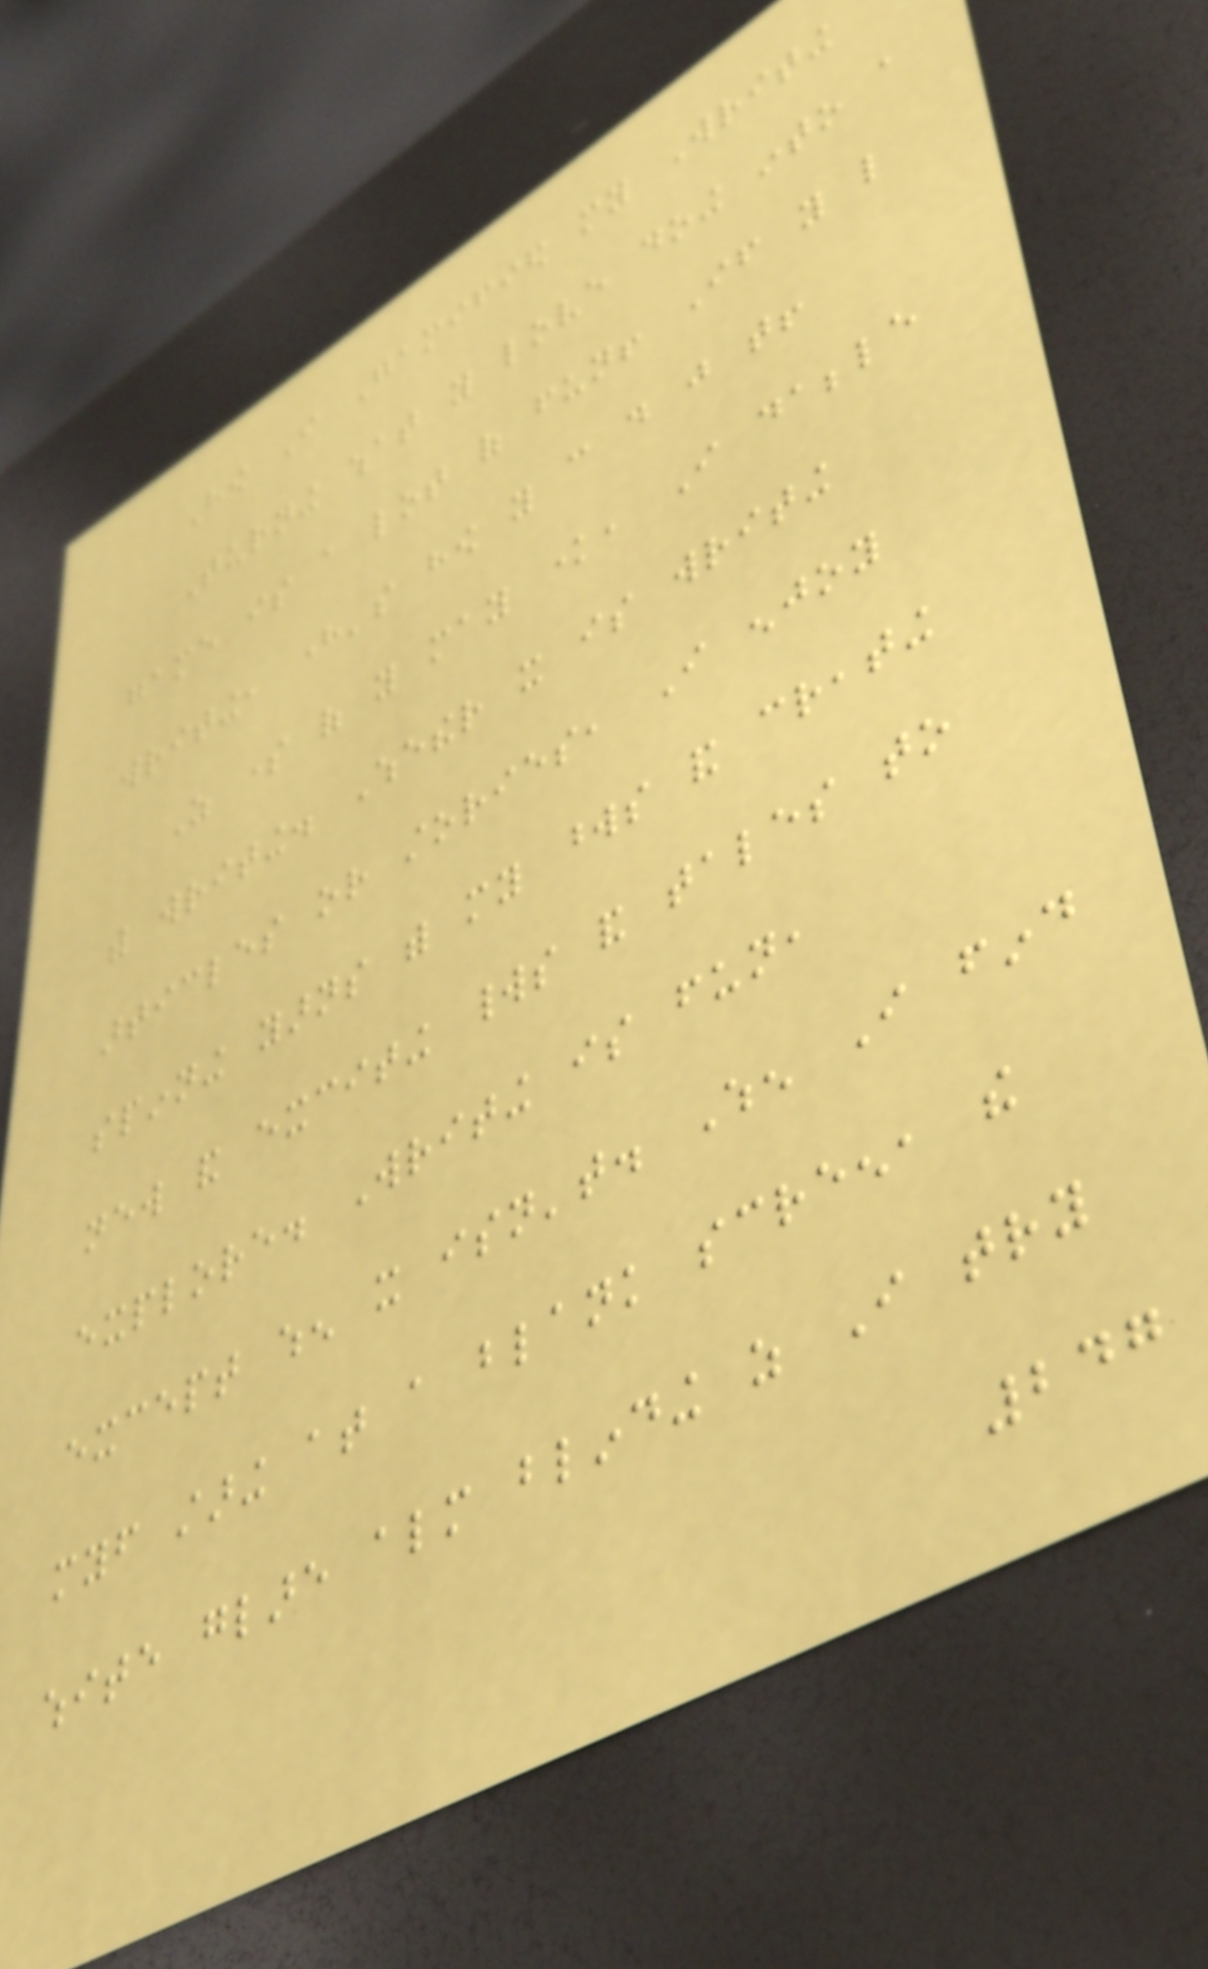How I Gamified my Writing
Turning what you love doing into a
game is a lot of fun! If you like
writing, here's how you can do just that!
As some of you may know, I dabble
with writing. Whether it is writing
articles or stories, I enjoy
spinning yarns with my words and creating
new and exciting worlds and tales to
explore. Writing is fun,
except when it isn't. When I find
myself staring at a blank screen, the
white glare almost blinding as I try
247
